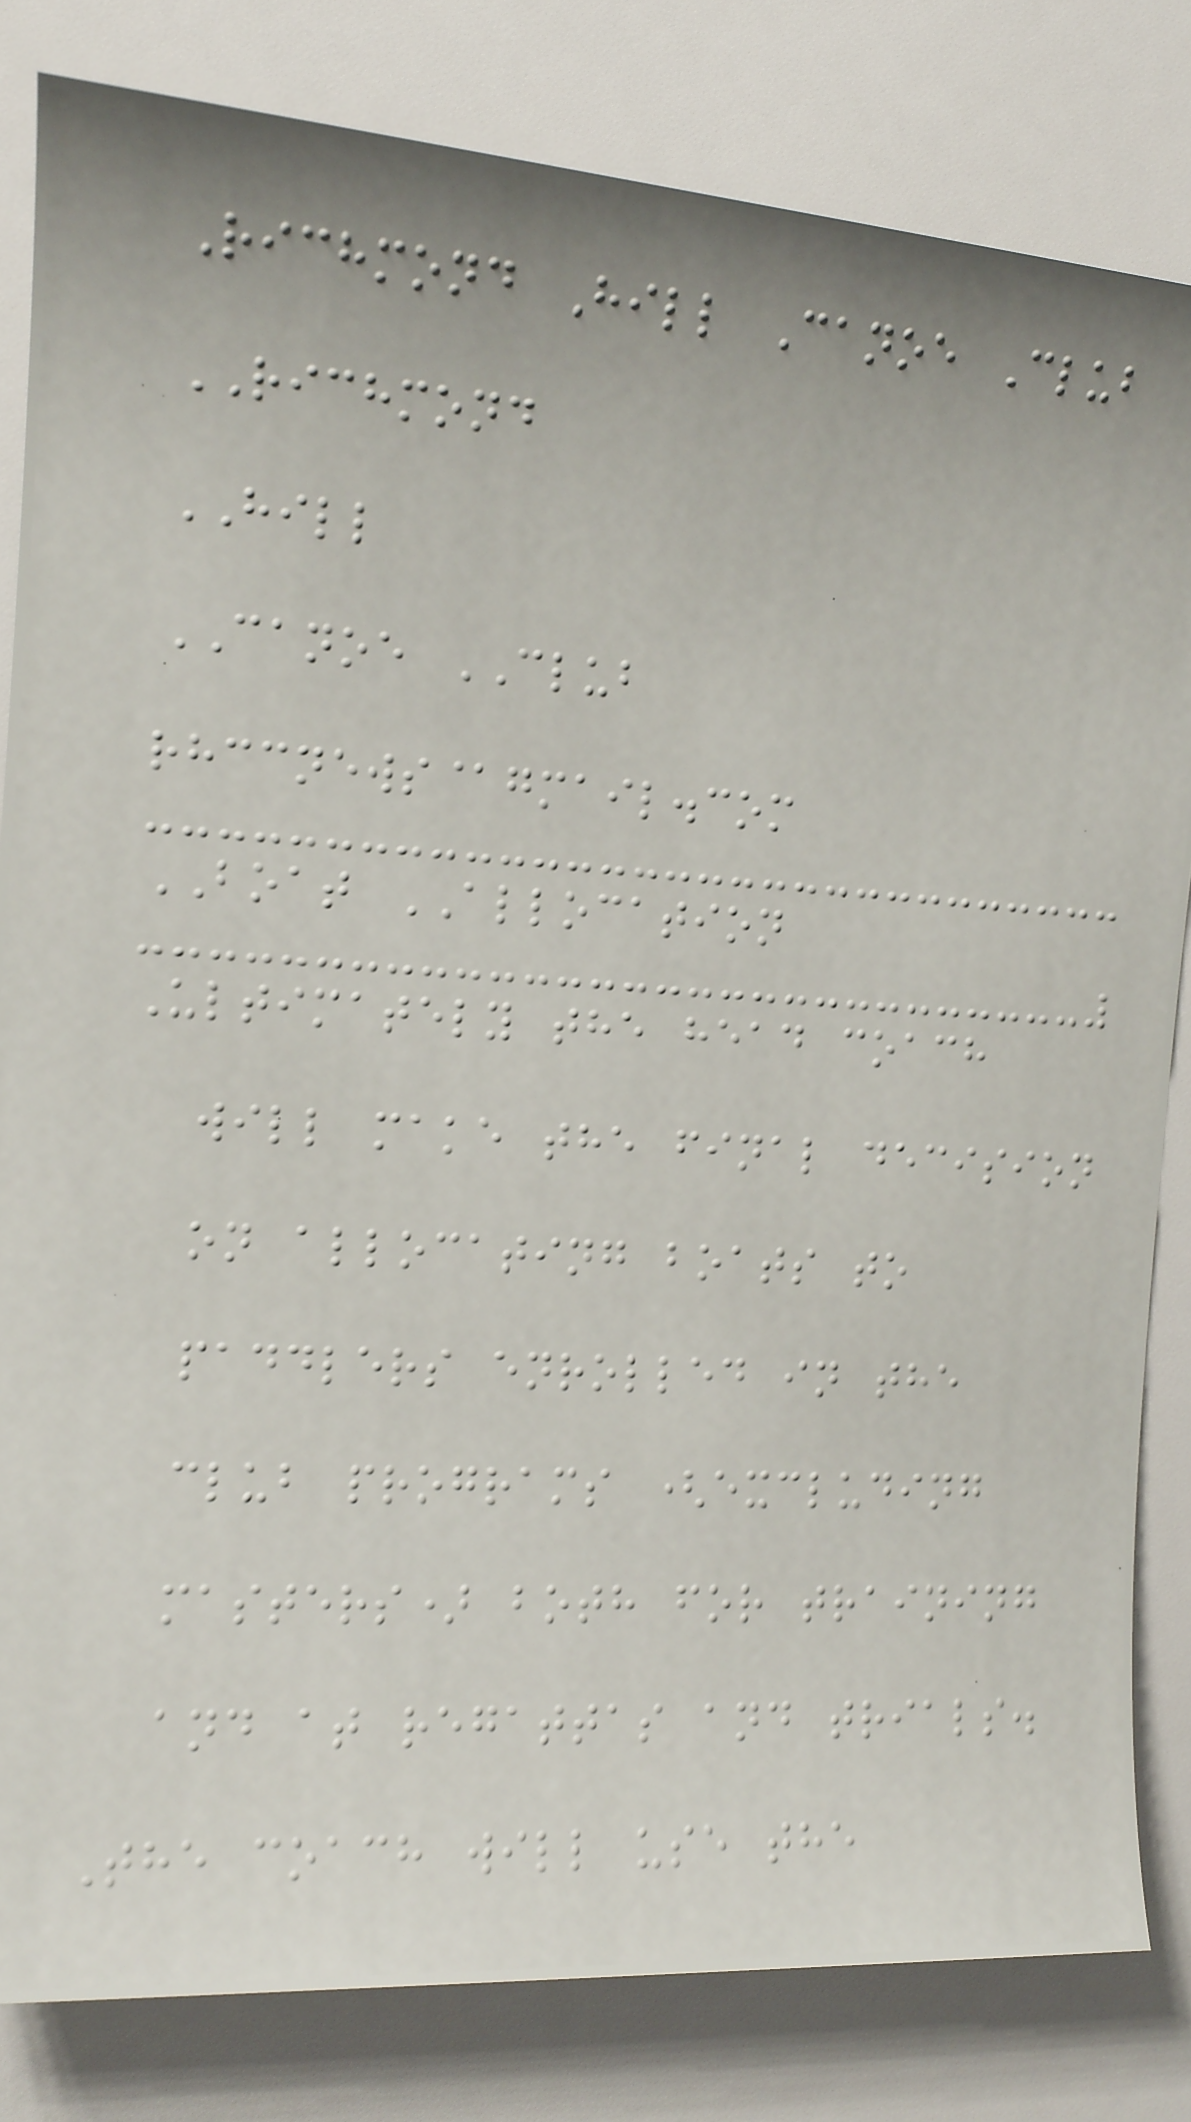Richmond Hill Canoe Club
RICHMOND
HILL
CANOE CLUB
rhccnews@gmail.com
BOAT ALLOCATION
Ultimately the head coach
will make the final decision
on allocating boats to
paddlers enrolled in the
club programs (excluding
masters) both for training
and at regattas and trials.
The coach will use the
